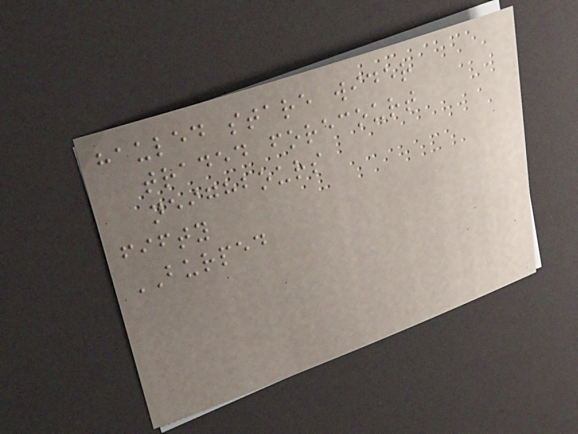hauled stare wider
traded forecourt
neighbours
fifty
BURPED
